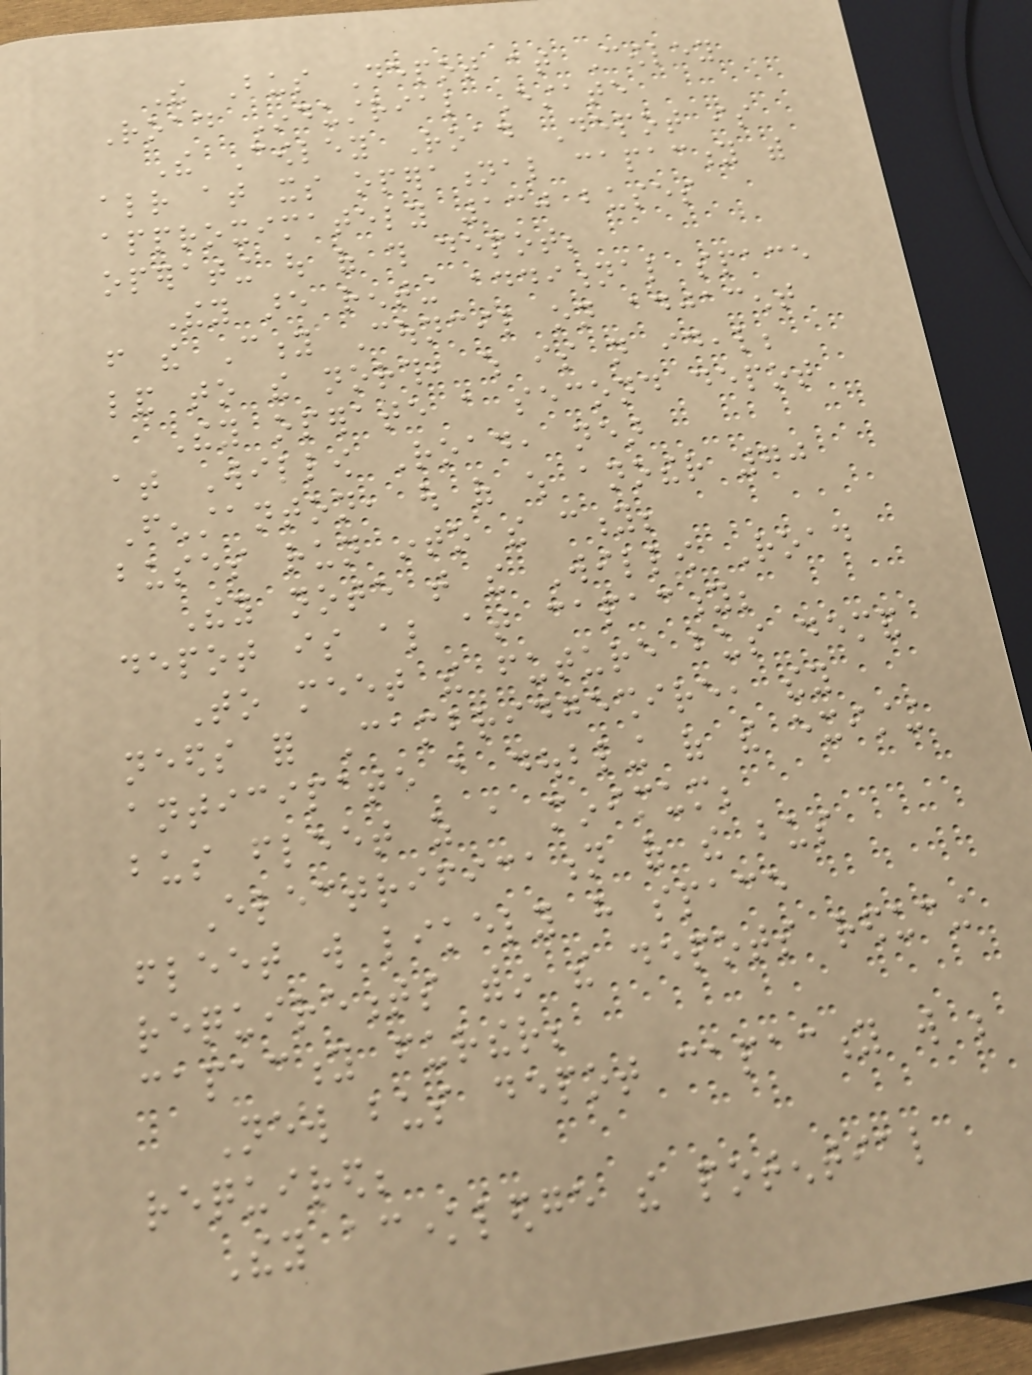The Bus Depot at Cowley
Road Industrial Estate
The Cowley Road Depot is
already at its operational capacity with
approximately 130 buses
operating out of this depot;
They are renting additional space
from the City Council on adjacent
land to the north, which is not ideal;
They operate a second depot
at Willow Road, near
Fenstanton, out of which another 70
buses run into the city;
They note that the Willow Road
depot is also at capacity;
To meet the future bus demand
needs for Cambridgeshire, they
anticipate a doubling of the existing
bus fleet as a minimum;
Electrification of the bus
fleet will likely have space
requirements within the depots reducing
capacity further;
New bus depot capacity will be
required;
They acknowledge the potential
